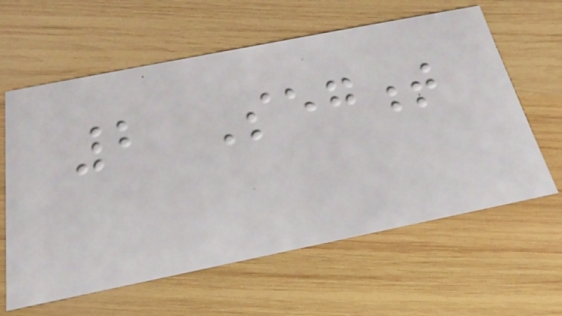2 Segment
